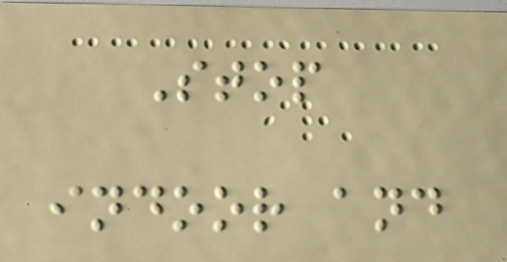Stop
indoor and
